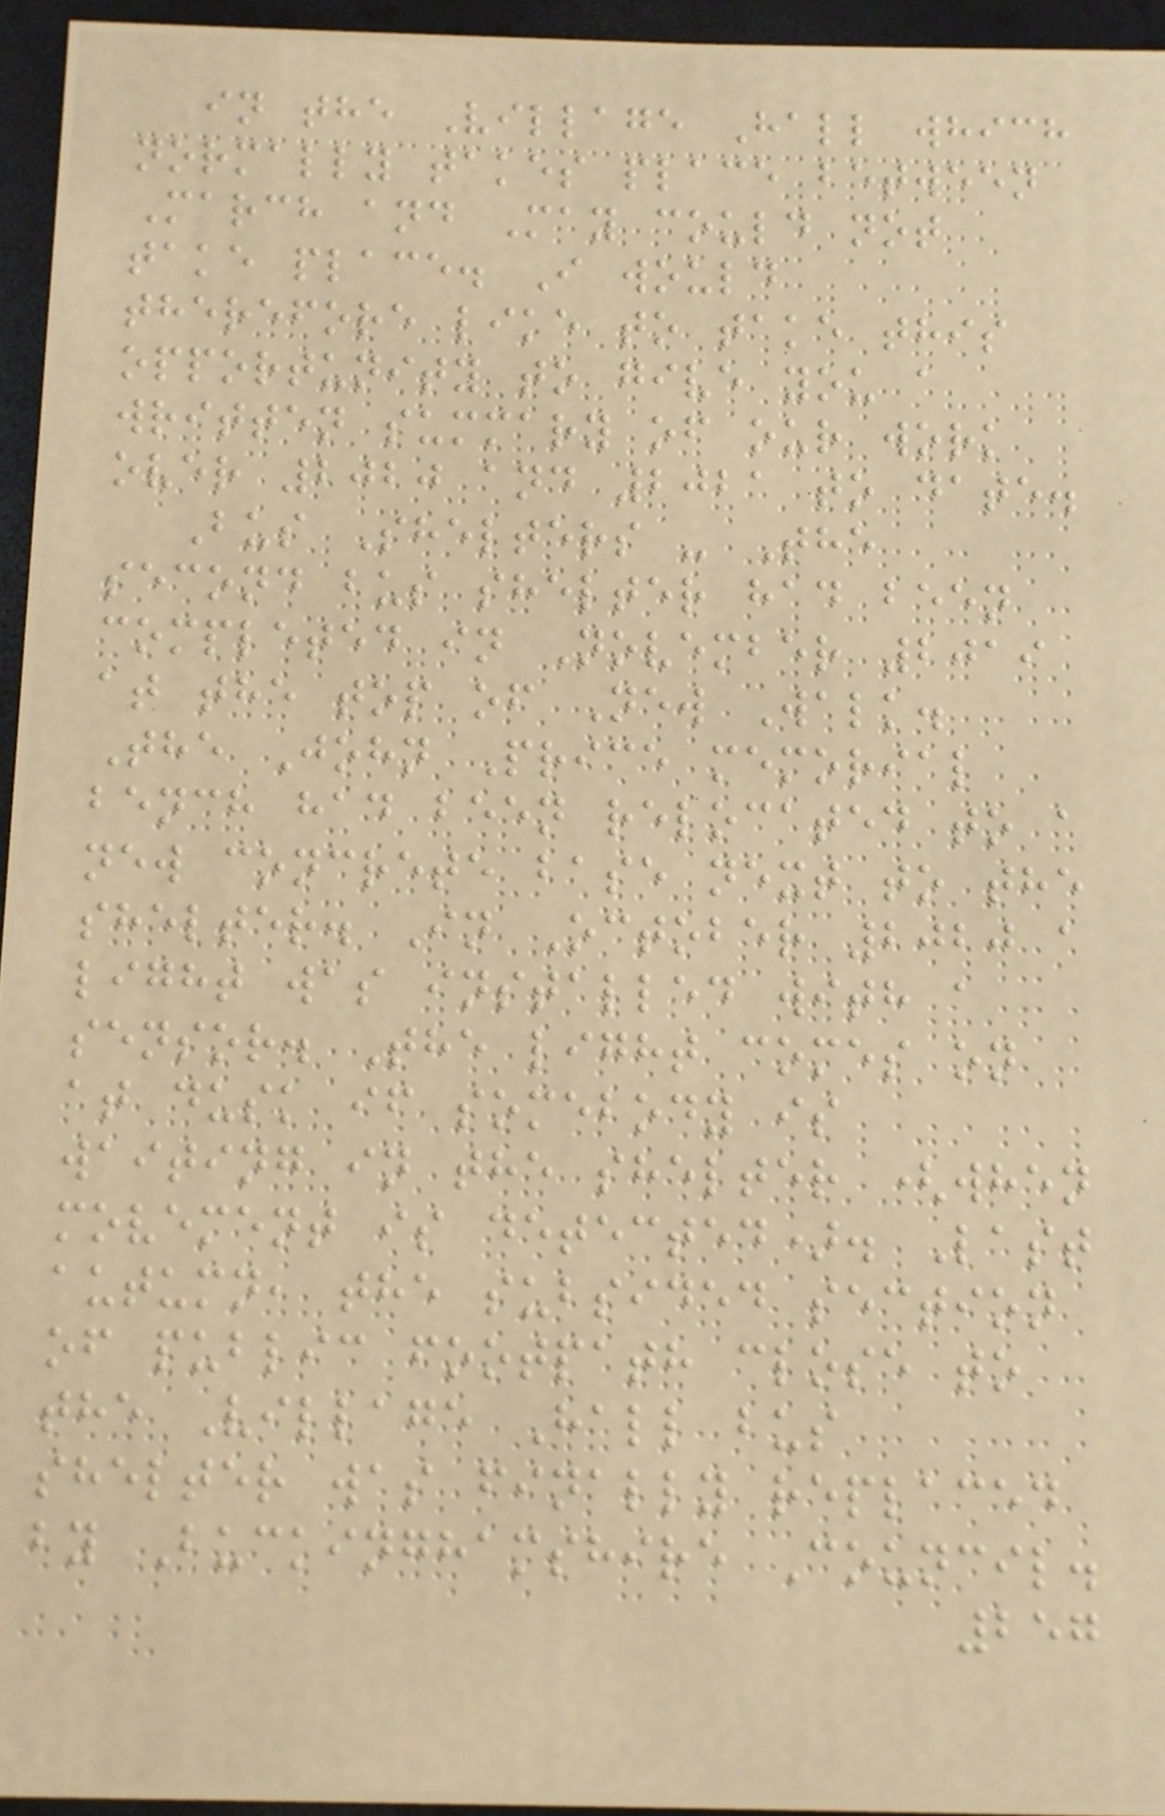in the Village Hall which
normally takes place between
March and May could not
take place. I would
therefore like to take this
opportunity to give you a
written summary of our work
over 2020 and 2021 to date.
Bus Shelters - The
second bus shelter had been
completed in November 2019
at the top of New Walk.
The John Price memorial
bench had been relocated to a
new concrete base next to the
shelter. In October 2020 a
light was installed with a
sensor. The light comes on
at dusk if somebody is
waiting in the shelter (when
movement is detected). Last
autumn, the subsided section
of public footpath close to
the Village Hall bus
shelter was finally replaced
by Buckinghamshire Council.
257
